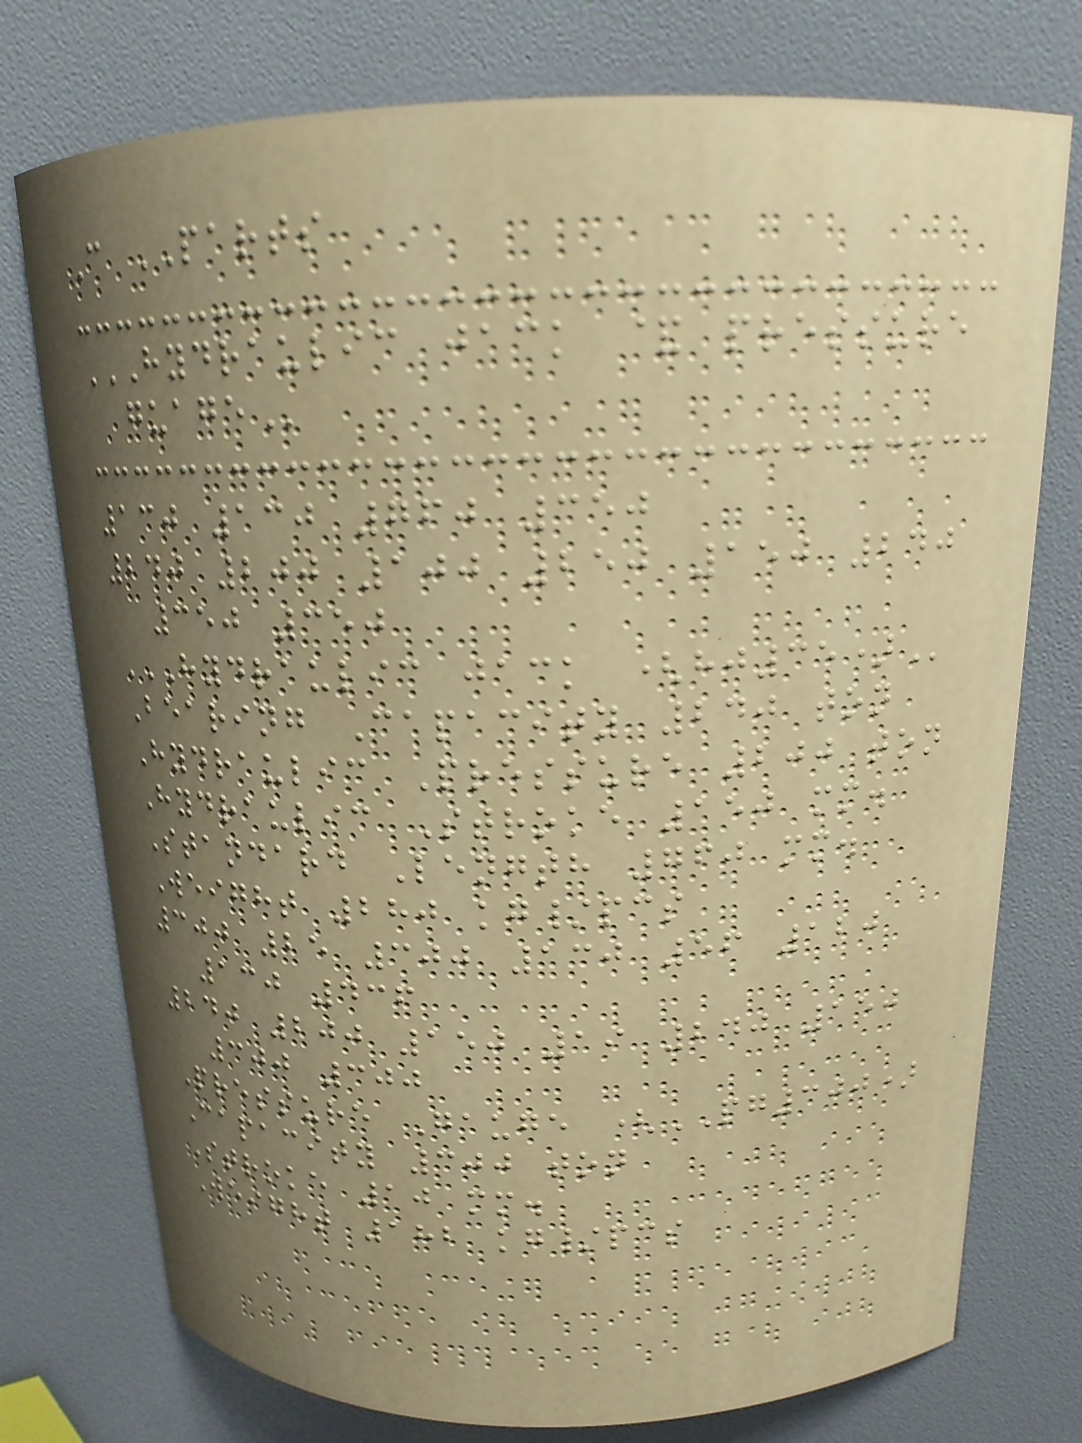C PARTS
HYDRAULIC JACK & PRESSURE
GUAGE
130 130 760 350
240 200 100 250 150 240
350 350
HYDRAULIC JACK (HJ35)
Bearing Capacity 240 ton
Hydraulic Pressure 200 ton
Hydraulic Stroke 150 mm.
Standard Length 760 mm.
Weight 280 kg/pcs
300 25 300 130 56 120
130 436
240 200 150 19 240 150
300 300
Pressure Gauge (PG300)
Capacity 300 ton
Stroke 10 mm.
Weight 182 kg/pcs
